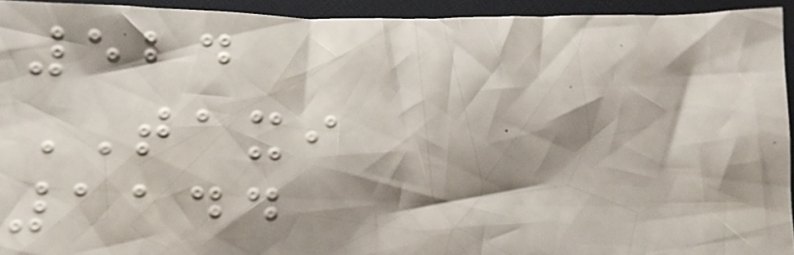524
TAXI
1144
